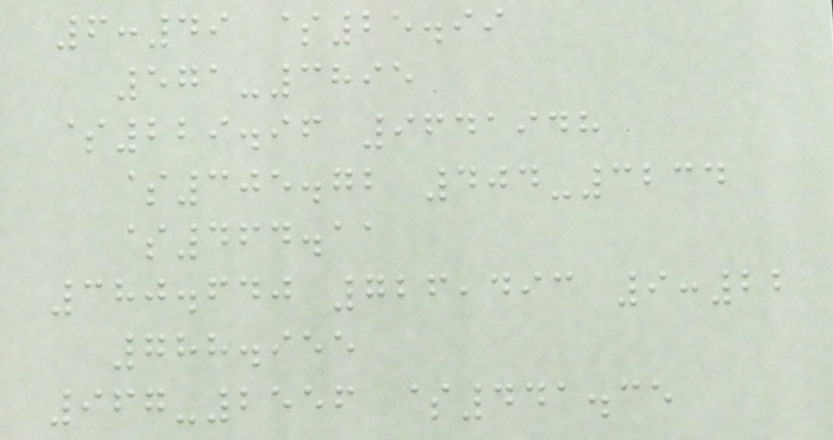6:49 $25.99
571-3895
$229.96 9641948
$305.72 404-3234
$464.11
380.640 726,493 9:22
788.955
967-2556 $441.35
